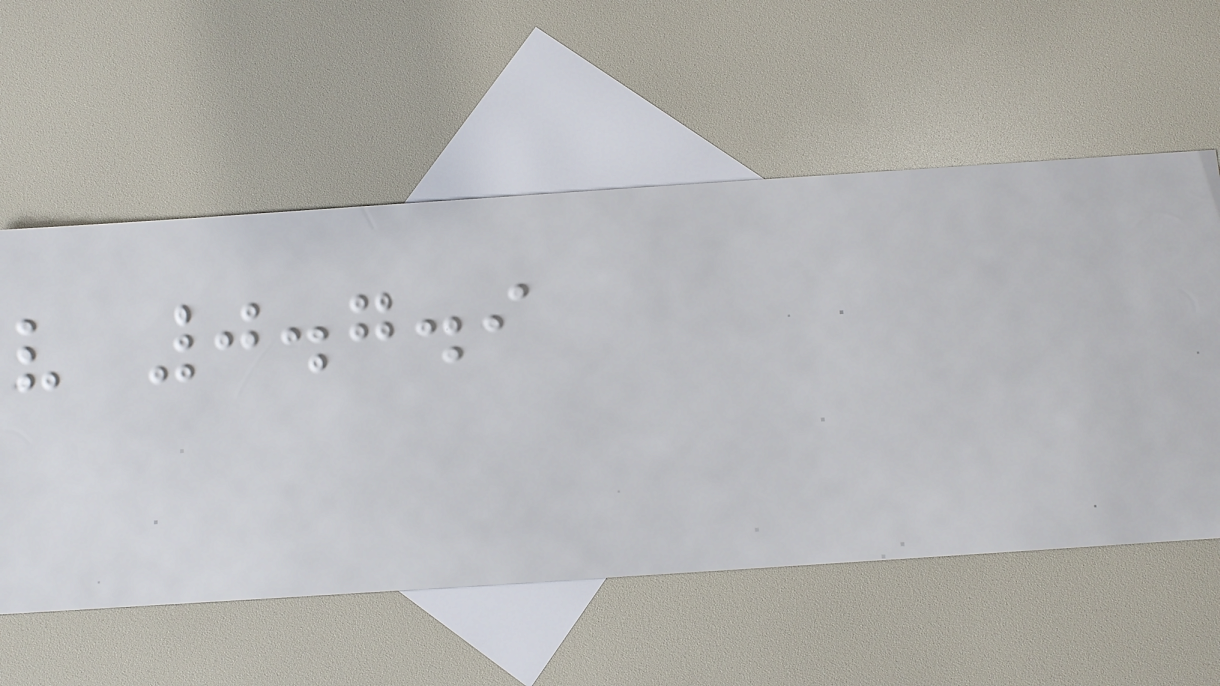v 0.7.9
